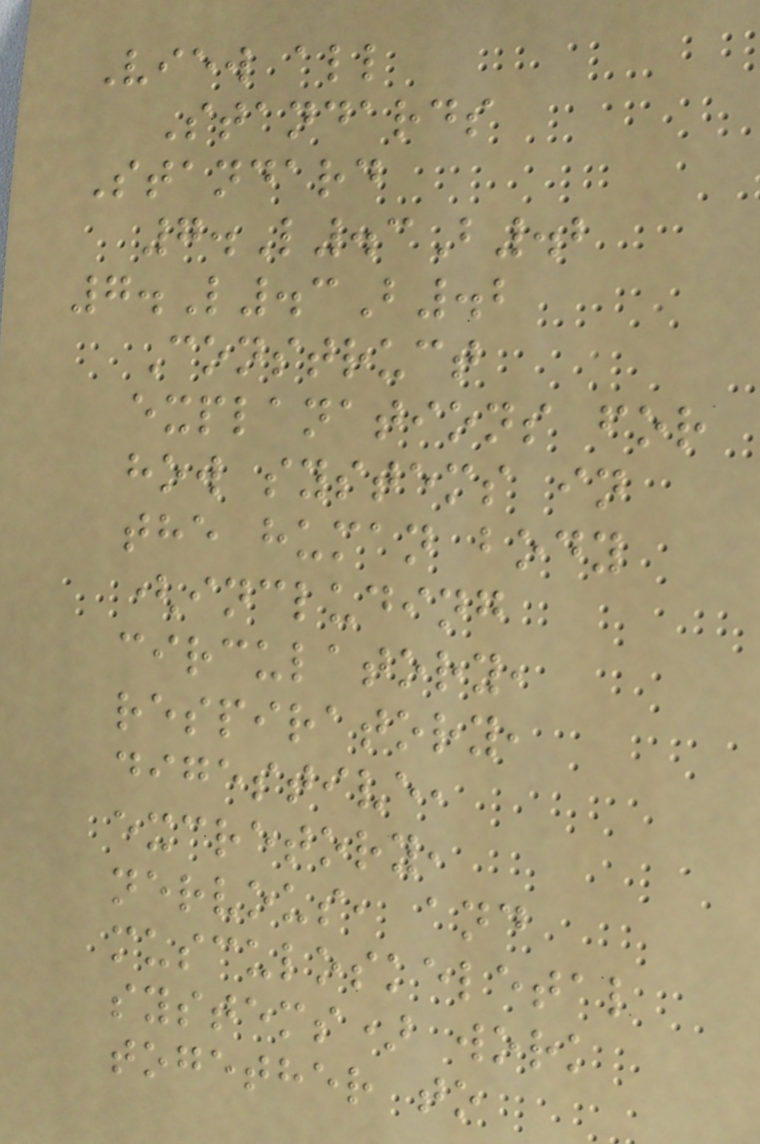View all
Standards
Standard
7.L.3B.2
7.L.3B.2
Construct
explanations for
how systems in
the human body
(including
circulatory,
respiratory,
digestive,
excretory,
nervous, and
musculoskeletal
systems) work
together to
